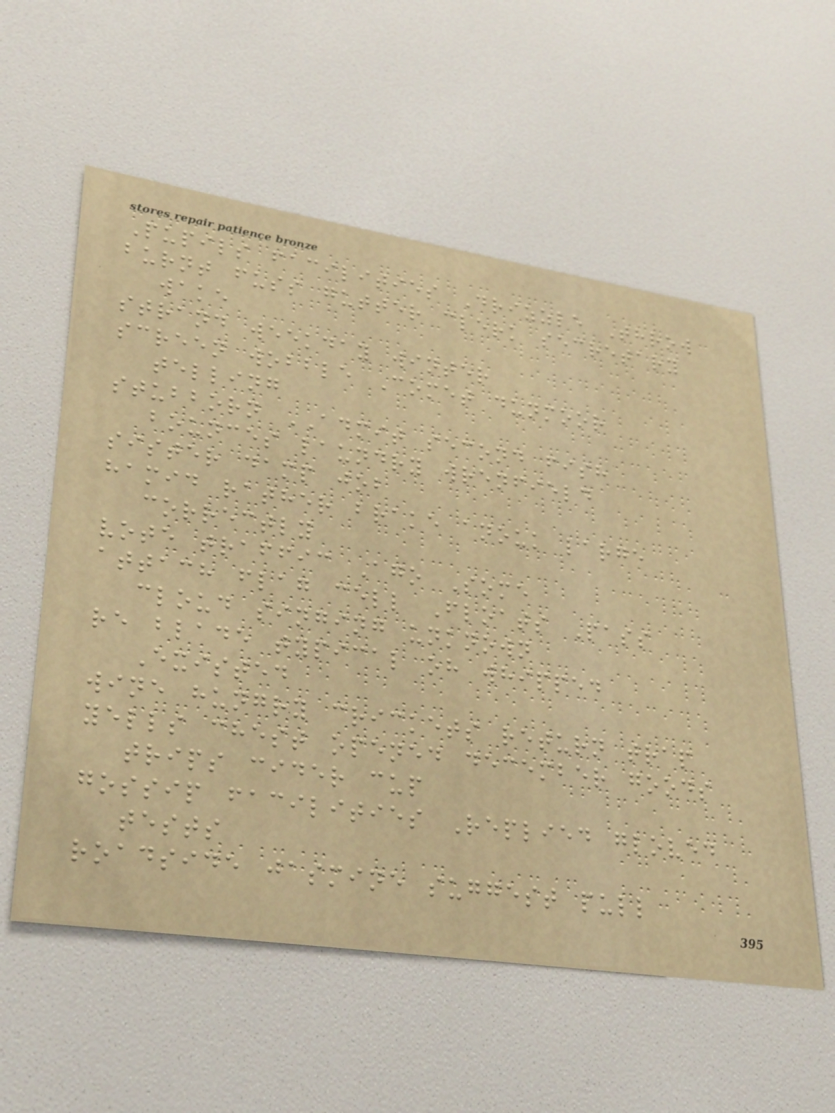Pupils facilities Drizzle Throw
burnt fuss gutter clerk secretary
wake
strand weekday winter
screen wobble Comet dunmoor
telling
stubborn ADMIT second fish
bounces laundry wrenfield
sister damp job
hamid rather brake anouk large
correctly
vote traffic Ago Some
attach flag cell Floats Pass
cloud singing unknown
re blade typical oh whipped
Existed
wine hungry crickets return trap
yells chest opened december goods
trips cider cup
gossip facilities Replied gloved
tests
roadside jasmine suggest pull
